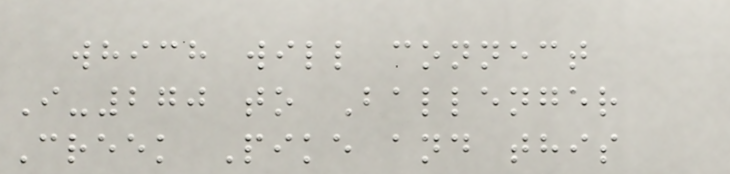which will connect
I-270 to Ballenger
Creek Pike and this
